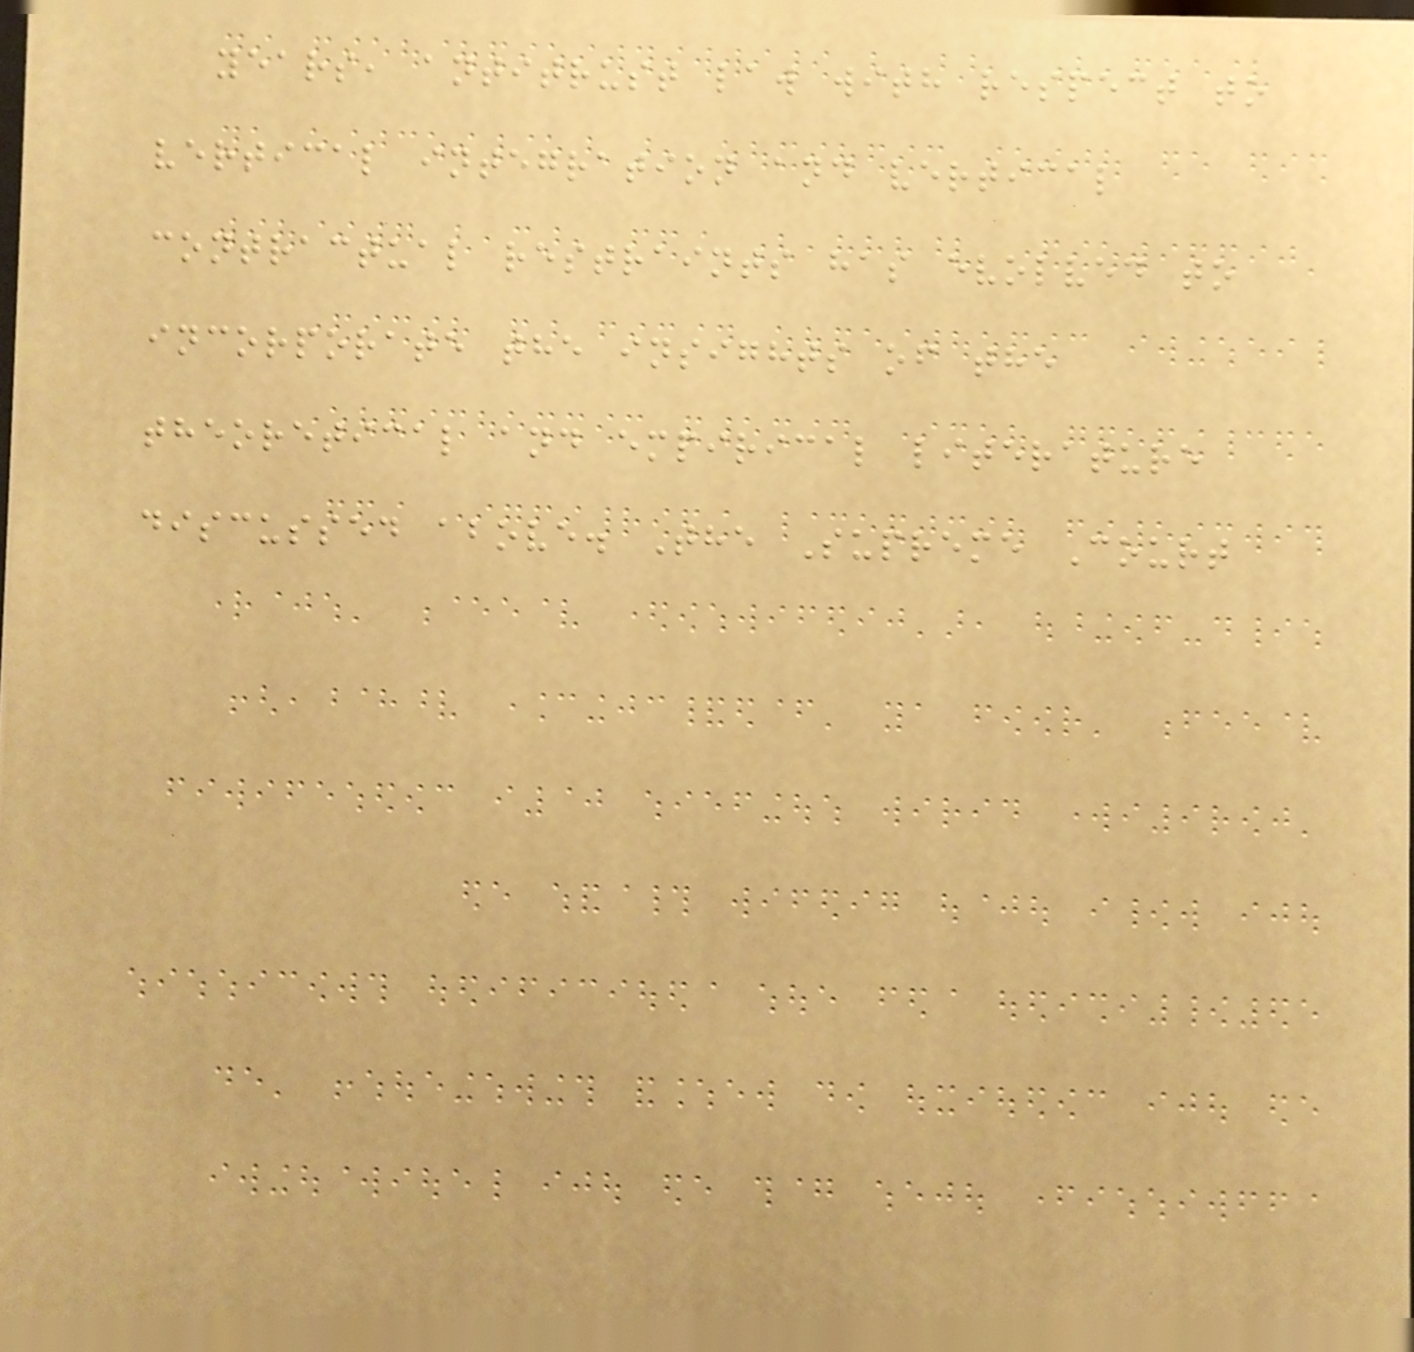years, antitrust law with respect to
vertical integration and vertical
contractual restraints has evolved to
incorporate the insights of the
theoretical and empirical literature
discussed above. The Supreme Court
